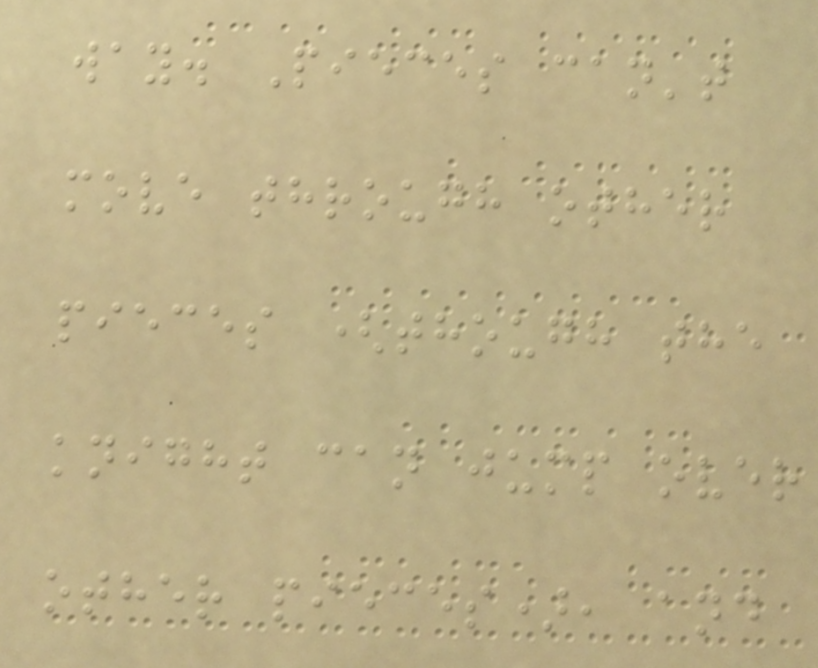way. Pieces can't
move through other
pieces (though the
knight can jump over
other pieces), and
